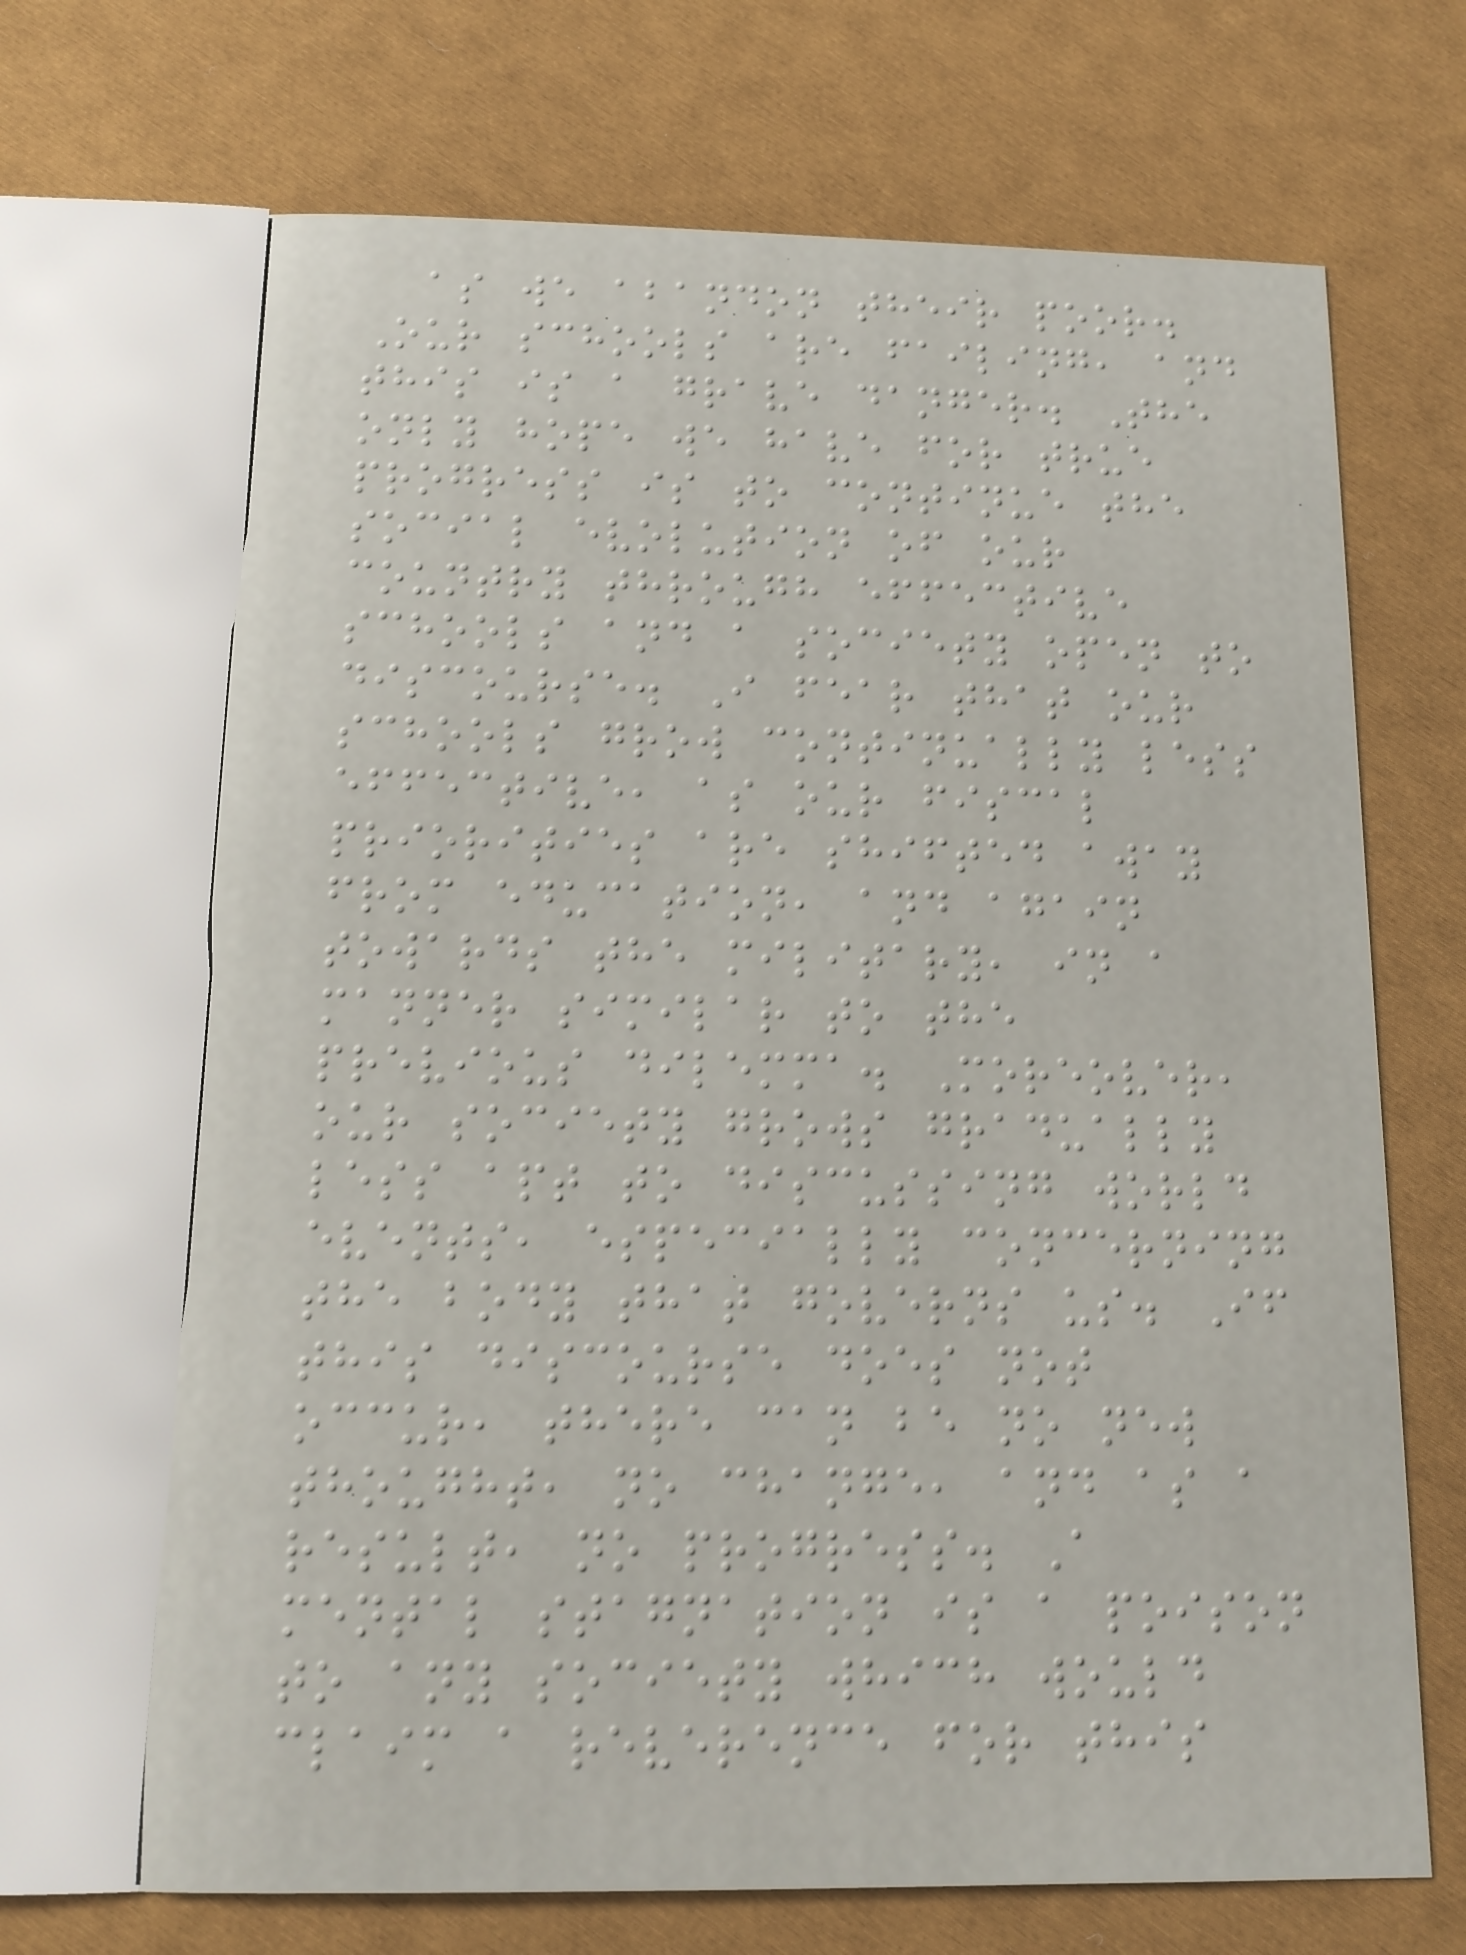as we abandon their poor.
Our schools are failing, and
this is a grave danger. The
only hope we have for true
progress is to continue the
social evolution of our
country through effective
schools and a society open to
discourse. I fear that our
schools grow continually less
effective, as our fiscal
priorities are shifted away
from education, and again
towards the military, in a
manner similar to the
previous dilemma. Moreover,
our society grows gradually
less apt to discussing world
events, especially concerning
the body that governs us. If
this discourse does not
occur, there can be no new
thought, no change, and as a
result, no progress. A
mental stagnation is a poison
to any society which would
claim a reverence for this
